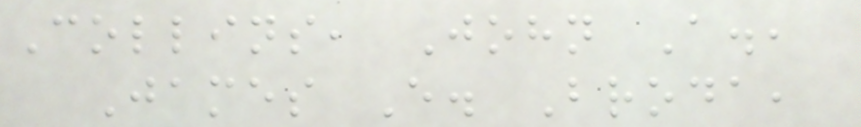Collins, John A.,
James E. Broda,
